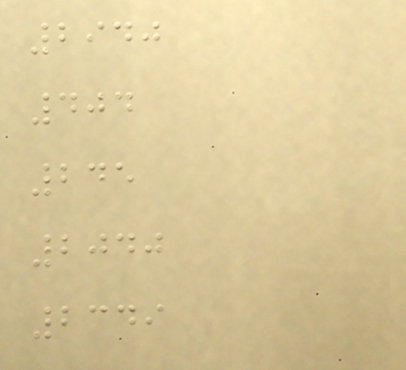2940
404
245
2040
2349
